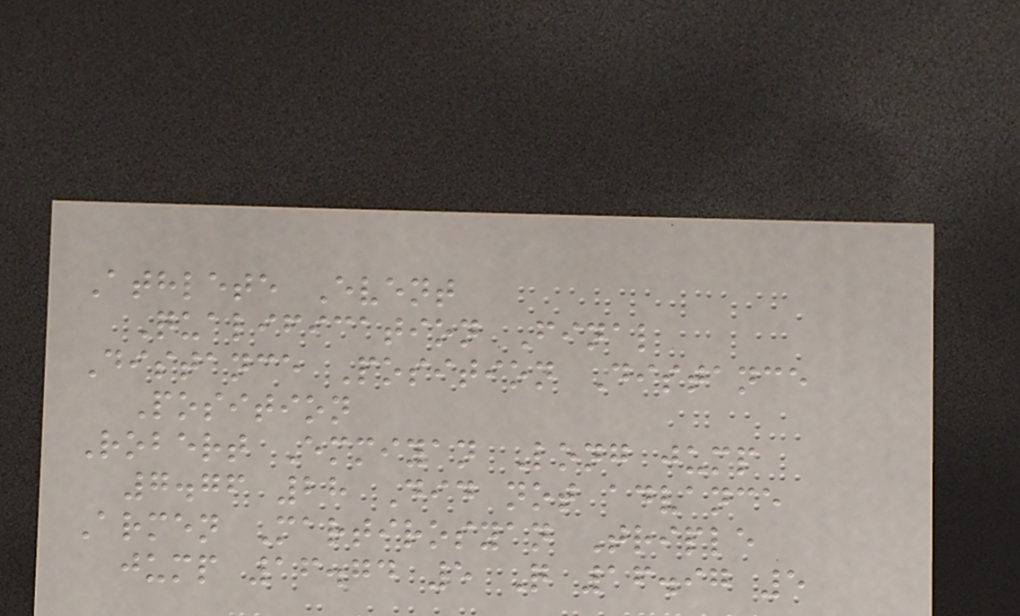Athlete Event
Qualification Final
Distance Position Distance
Position
Robert Emmiyan Long jump
7.76 28 Did not advance
Armen Martirosyan Triple
jump 16.74 5 Q 16.97 5
